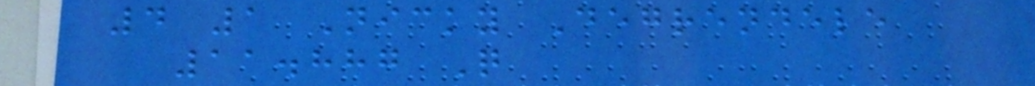4 1 Nicky Degrendele
11.887 Q
